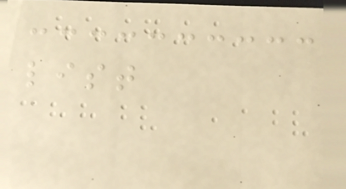list
